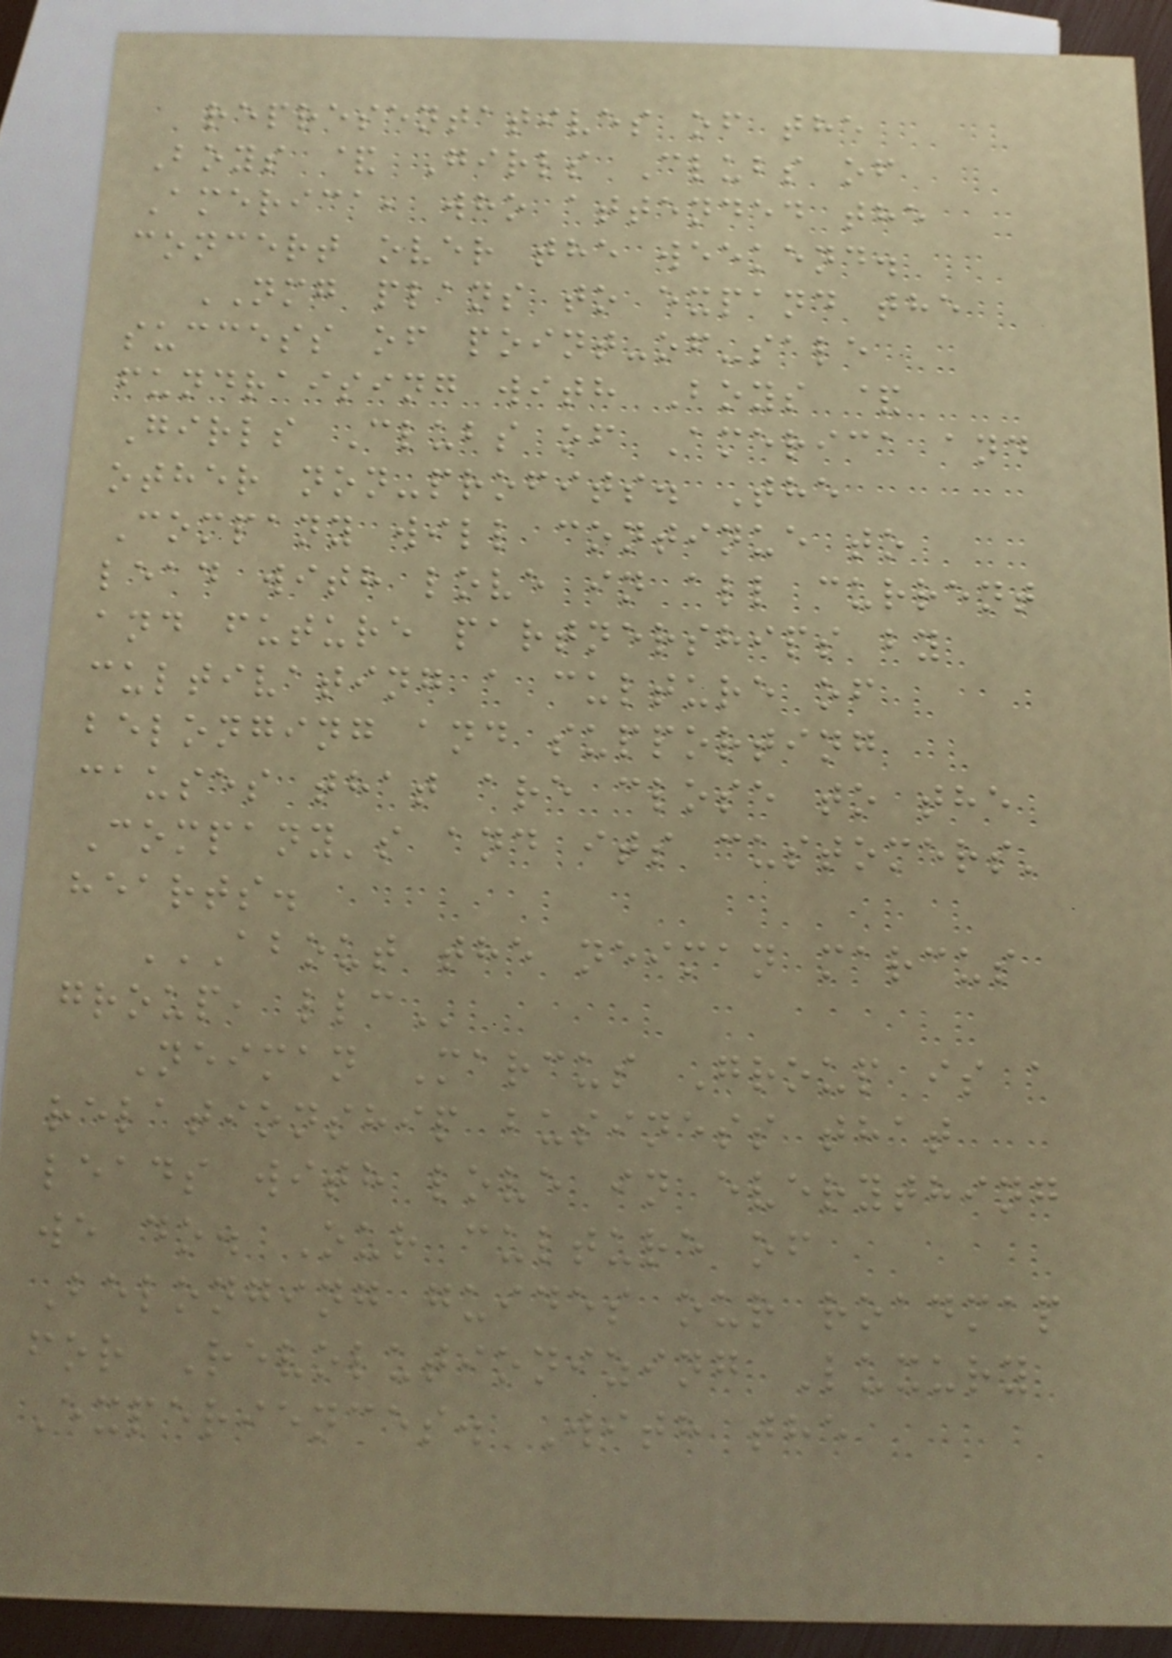representatives of the
Boys & Girls Clubs of
America, who attended the
concert over the weekend.
NMG plans to expand the
success of point-of-sale
fundraising with Boys &
Girls Clubs of America and
other non-profits. The
Company will continue to
lead with love in all current
and future partnerships by
cultivating a culture of
belonging and supporting
causes that are close to the
Company's and its customers'
hearts.
ABOUT THE NEIMAN MARCUS
GROUP, LLC
Neiman Marcus Group is a
relationship business that
leads with love in everything
we do. Our culture of
Belonging guides our roadmap
for Revolutionizing Luxury
Experiences. With the
